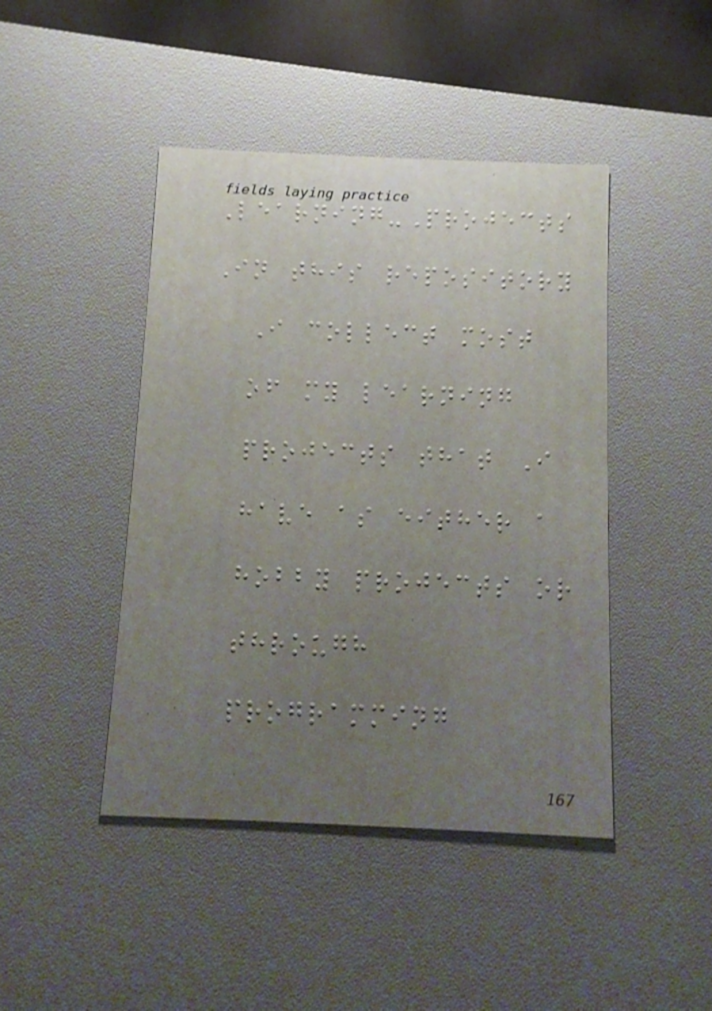Learning-Projects
In this repository
I collect most
of my learning
projects that I
have as either a
hobby projects or
through
programming
